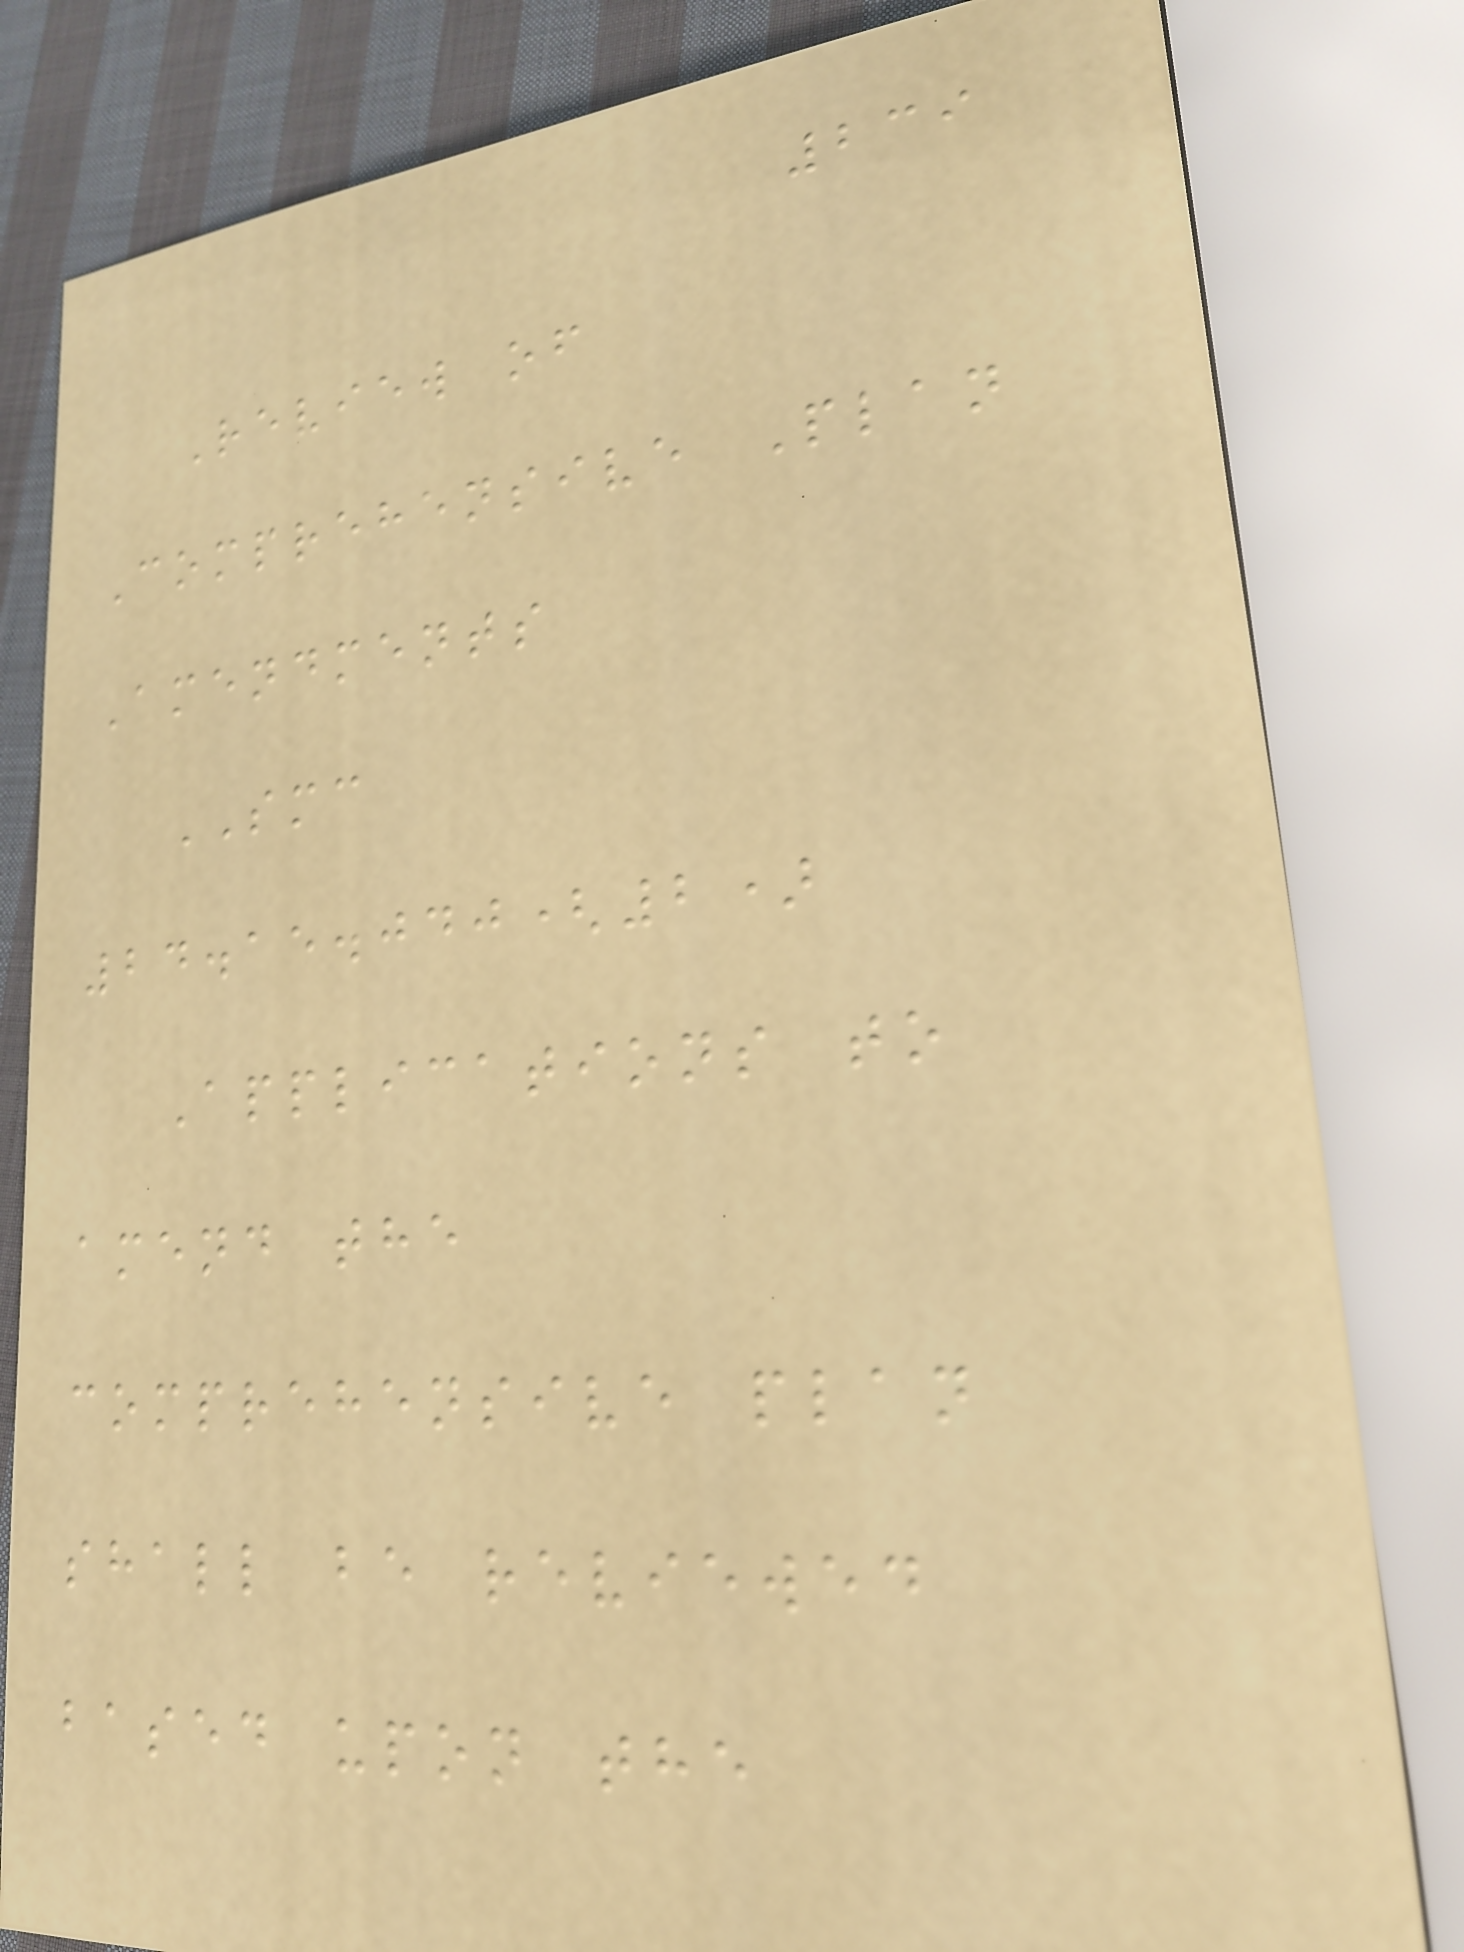239
Review of
Comprehensive Plan
Amendments
SMC
24.15.040(2)
Applications to
amend the
comprehensive plan
shall be reviewed
based upon the
